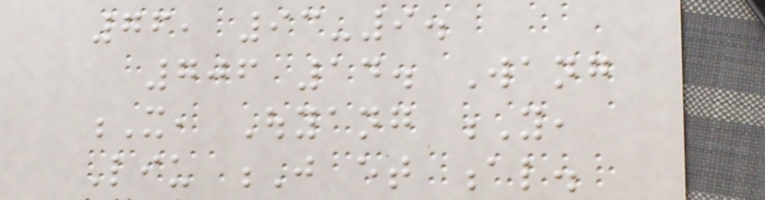76, 93-9.
706 14. Wang
X, Ouyang Y,
Liu J et al.
